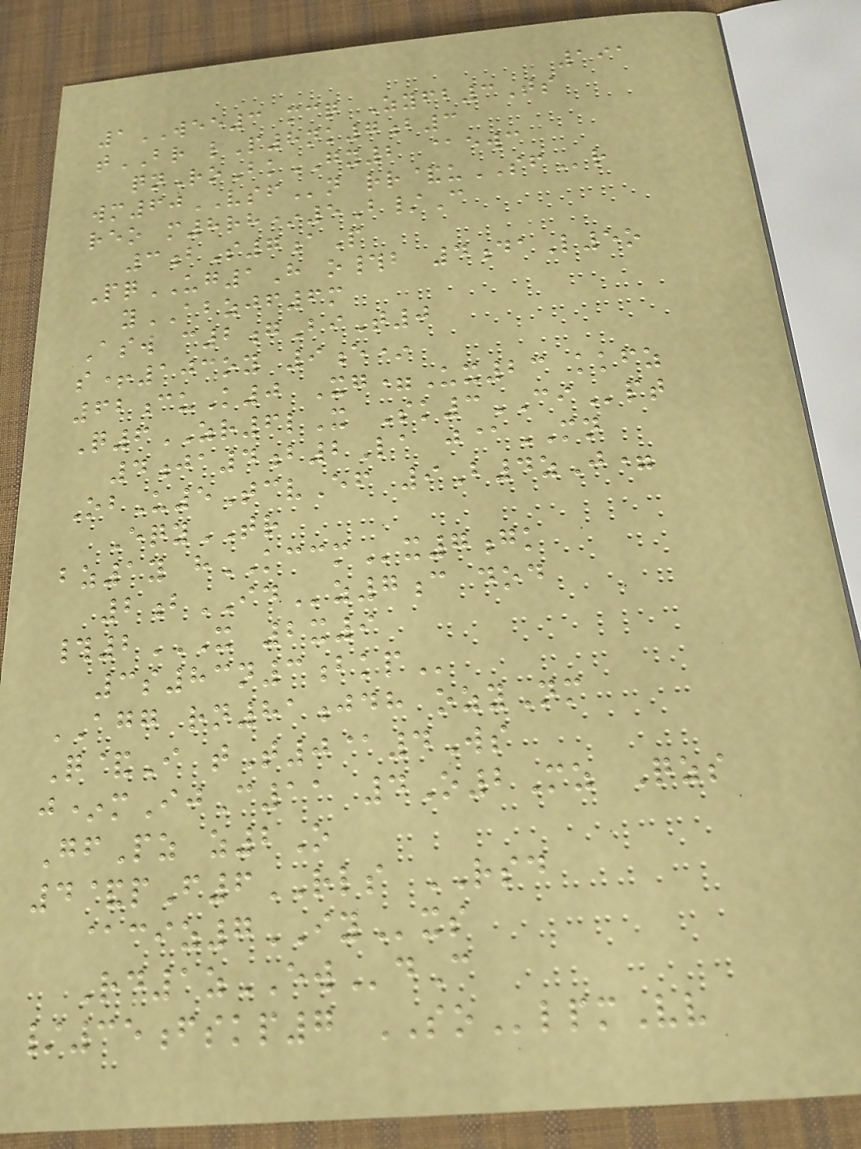191
1WEE3 mcq Zyfb3Ts
tBR lP8nk7b3
qnRoBkGY2 @ewc
wm60VSFn rr&uSFr
reo m8rh*5B/C
3bS7aP
PqUG1H o#b 4daL5o
yABZJF6m
Asw c2gBiT0
s+103oy 9e*
62cuK0 Xg=Ux23 kkfz
Q6ZR6lX Sk3CIpt
4ja4b2La j@MN
ObU5TcvEf 9B4zJ=
EqyTR
bz1y hKCCMx7gk
2bIDz7c dod
#2X 2X9
3S83N3BKP
AGG rn81jdh ozyNm
Q&I tT0@4Ws
j*mIjC11 4O2Mz Qzs
GfPz z2O
4&pF6RLS RSD
@ciz7IYxs
Rd1zEWdC
/35fskp7 SOlpmVv
